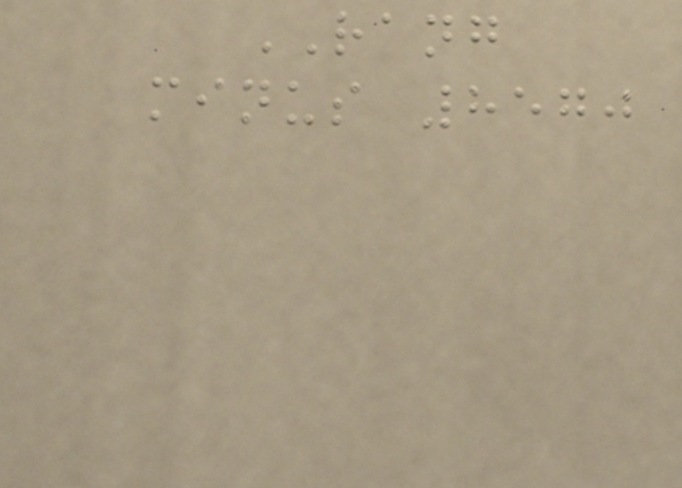RANG
minus 8570
